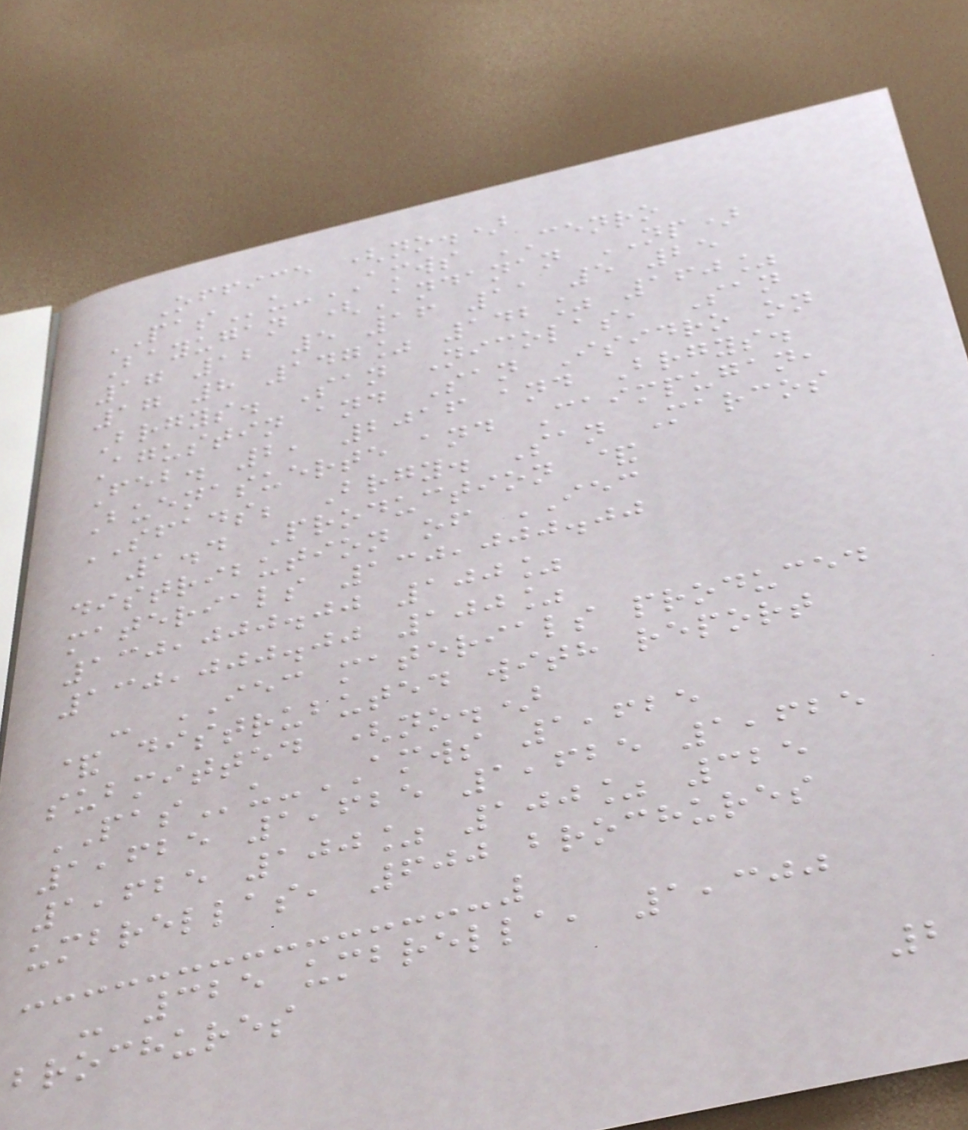Office (no.)
PASu-AMWS CENRO
Bayugan (Andanan NP)
17 12 5 16 11 5 25
17 8 147% 142% 160%
Brgys. San Nicolas, San
Agustin and San Isidro on
Feb. 2, 2016 and Brgys.
Buenasuerte and Caimpugan,
SFADS; Brgy. San Marcos
1.4 Production &
distribution of IEC
materials 130,000.00
130,000.00 100%
130,000.00 100%
- IEC materials produced
& distrubuted with report
submitted (no.)
PASu-AMWS 1,625
1,625 1,625 1,625 1,625
1,625 100% 100% 325
umbrellas, 600 brochures
- 325 umbrella, 1,300
brochures
2
